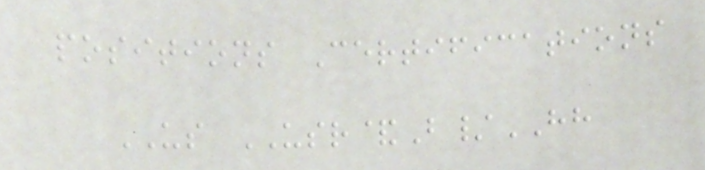positions Certifications
US USR&B/HH
